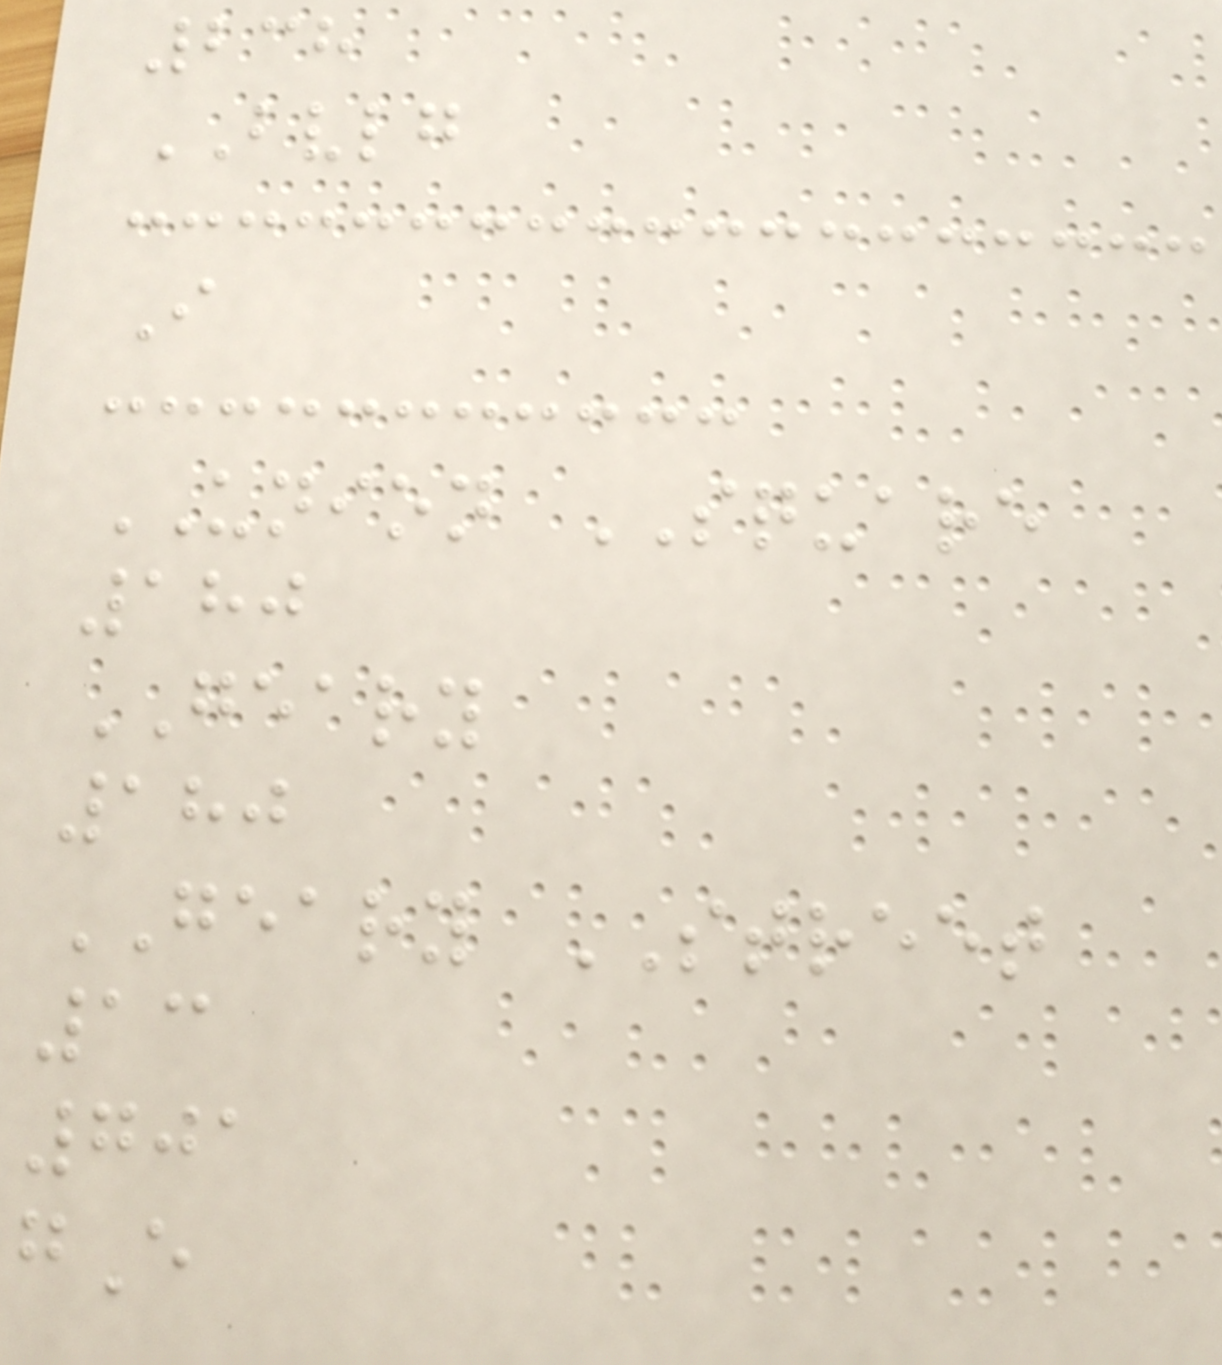238
BVLG
I
UNION SQUARE
180
GEARY
180
GEARY STREET
13
701
gE
